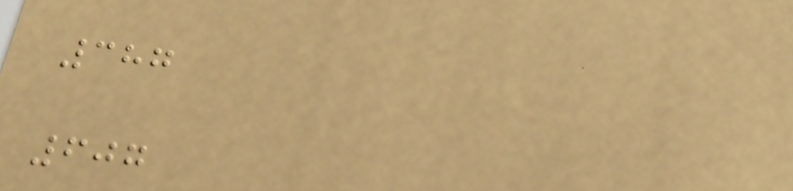387
607
